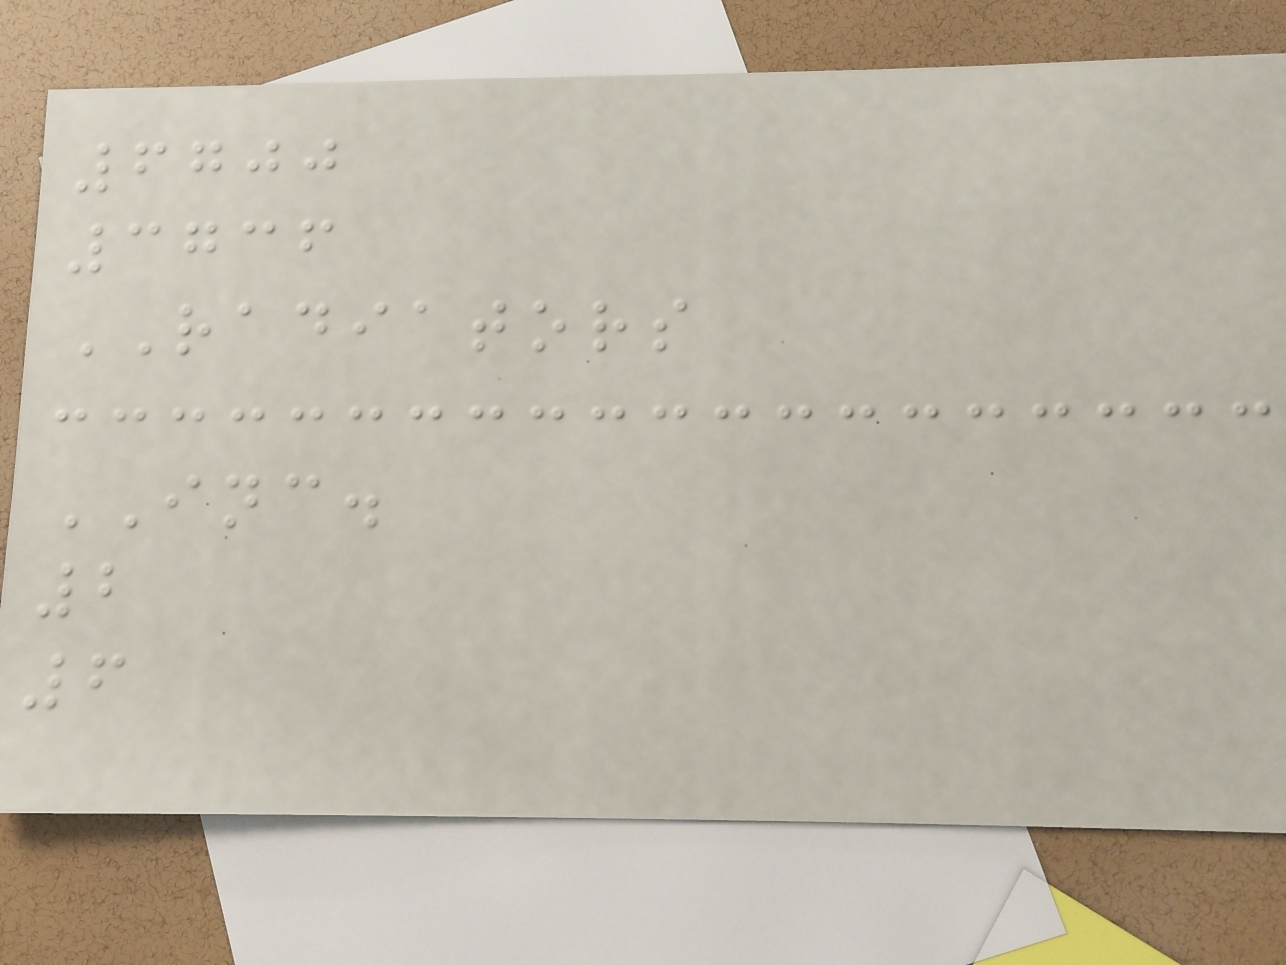6700
3736
RADIATORS
INC.
2
6
